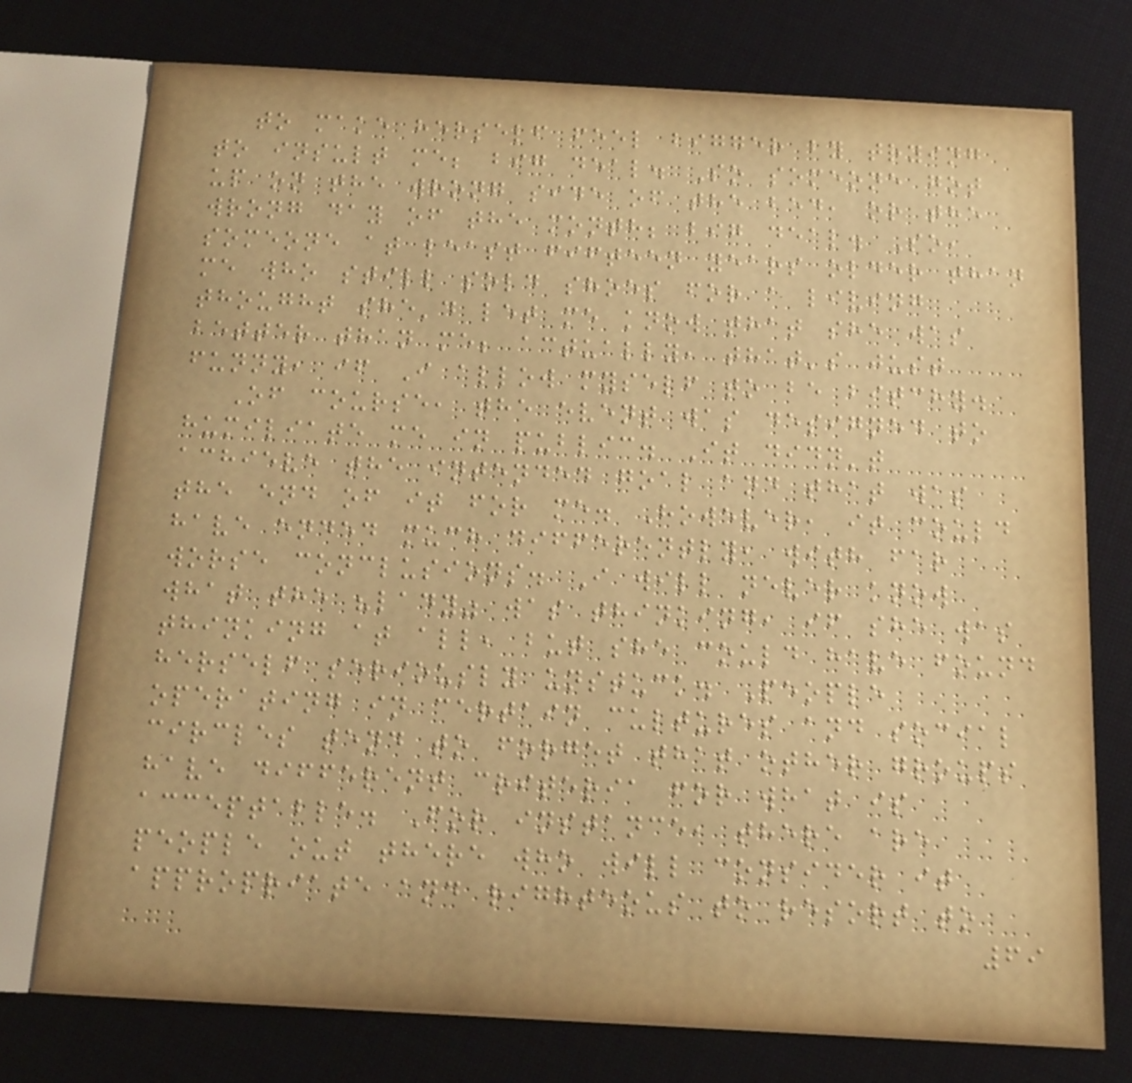to make herself feel bigger by trying
to insult me; big deal. So someone got
up on the wrong side of the bed, or the
wrong day of the month; big deal. So,
someone at least fifteen years older than
me who still sold shoes for a living
thought she'd let me know that she was
better than me; actually, that's just
funny, if I allow myself to be bitchy.
Of course, the event was designed to
humiliate me in public. It didn't
achieve the intended goal and that was
the end of it for me. However, it could
have ended much differently, with far
worse conclusions. I will never know
what the "lady" was thinking, if she was
thinking at all, but she could have found
herself seriously unstuck. People
operating in certain cultures and social
circles tend to forget that other groups
have different criteria for what is
acceptable. For instance, there are
people out there who will consider it
appropriate and righteous to resort to
69
